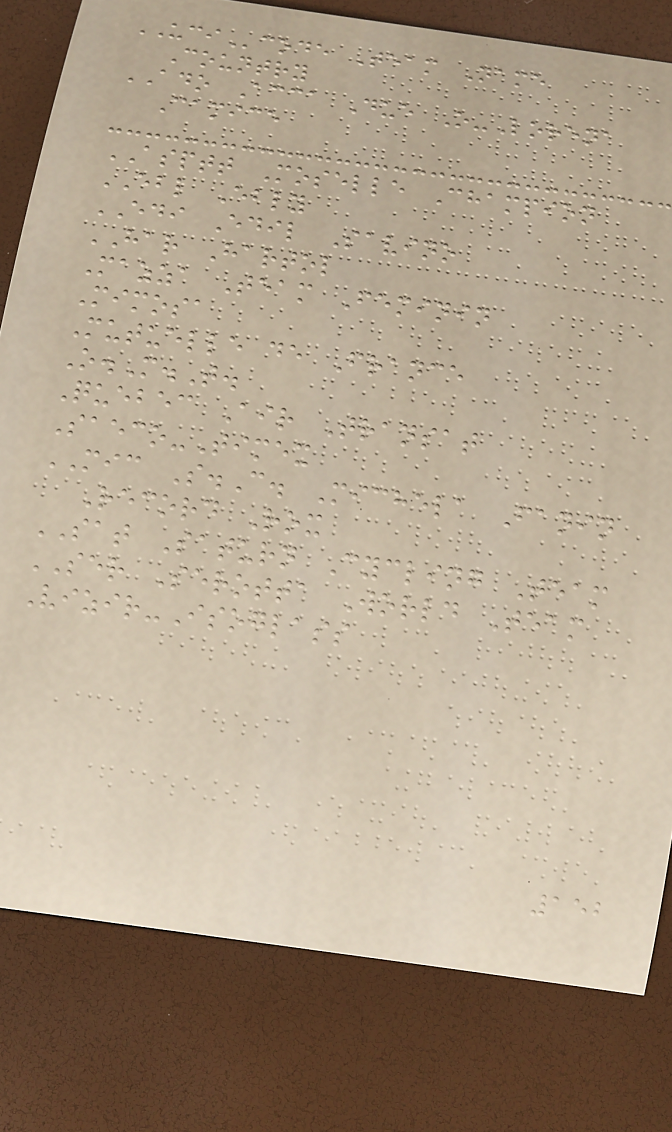UCIcode Team Name
Country
ADO Acca Due O-Lorena
Camice
ASPTT Moselle Champion
EBL Ebly
EDI Edil Savino
HAR Hartol
Mazza Team Feminin
Mimosa
Mutuelle de France
O.M.T.
Quebec Air Transat
Saeco-Timex
MIC S.C. Michela Fanin
Record Rox
SAT Saturn Cycling Team
SER Serotta World Team
Vizir-Isoglass
152
